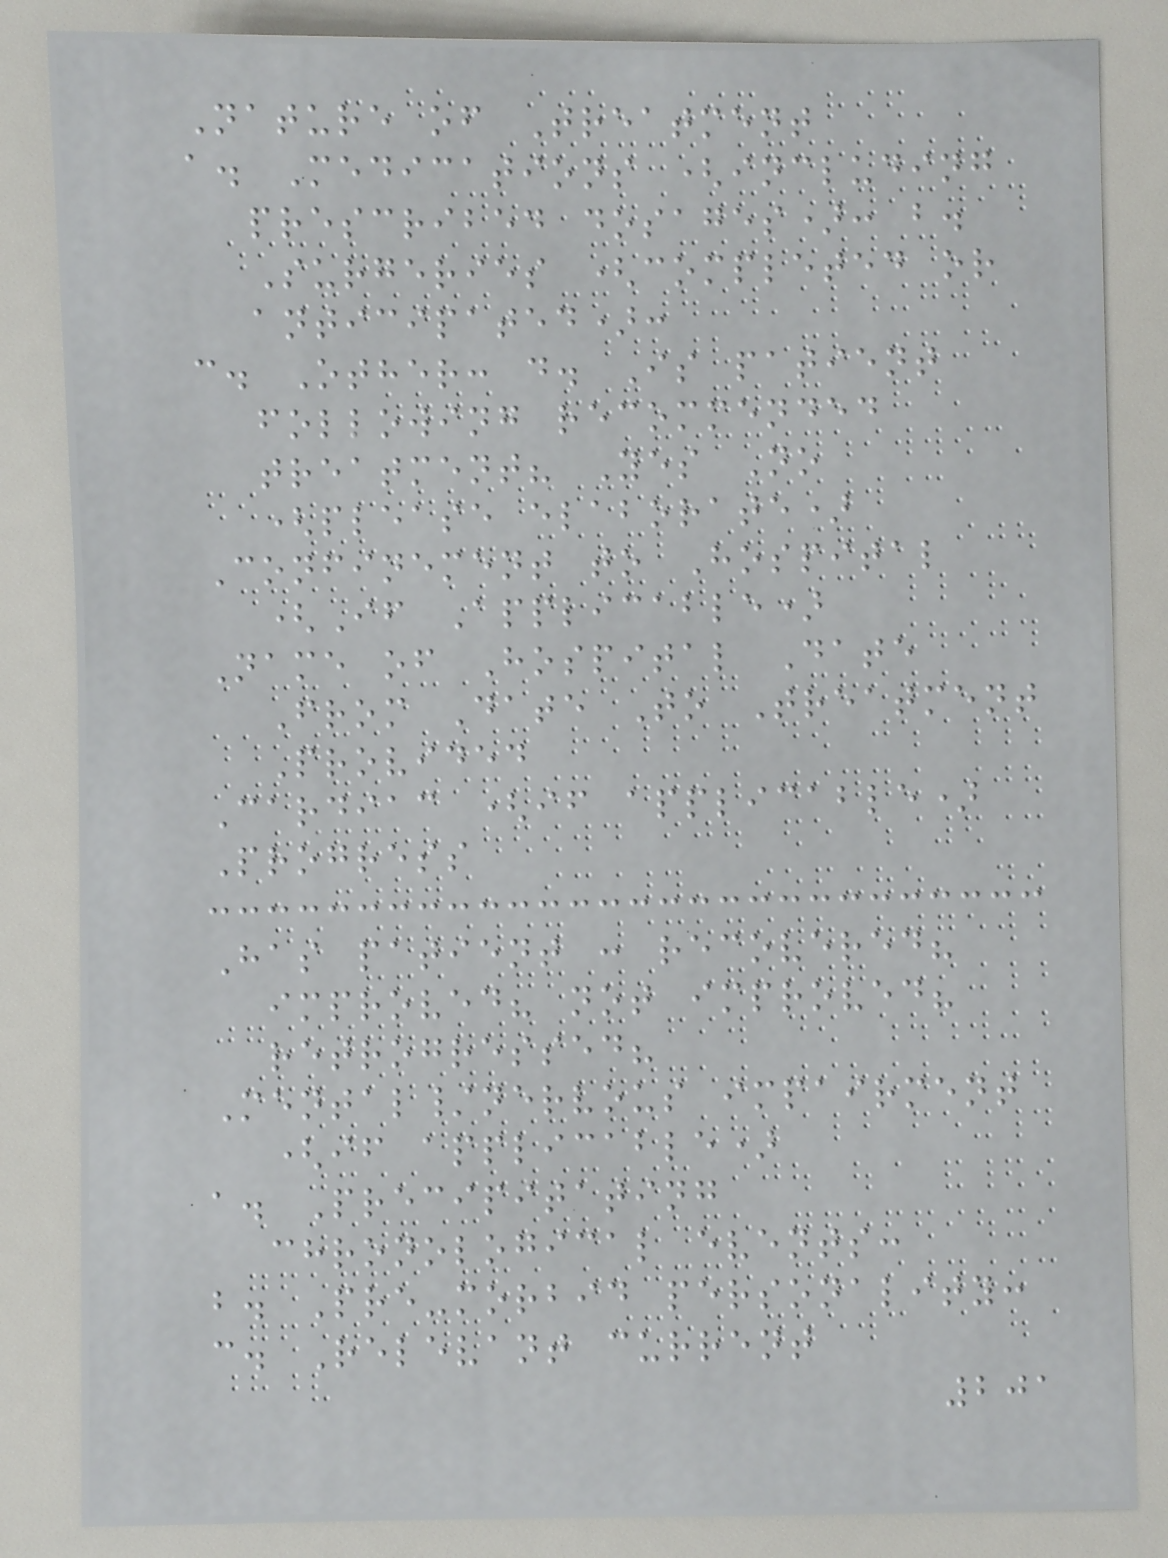Nature of Treatment
a. Medications (including
prescribed dosages): b.
Surgeries (completed or
anticipated):
c. Other: d. Is patient
following recommended
treatment? Yes No
(please elaborate)
Confinement to Hospital
(If Applicable)
Name of Hospital Date
From Date To Treatment
Provided
Cardiac (if applicable)
Progress
Has patient : recovered?
improved? not improved?
retrogressed?
Mental/nervous impairment
(if applicable)
a. Precipitating
chronological events:
b. Pre-morbid personality:
c. Relevant current
201
